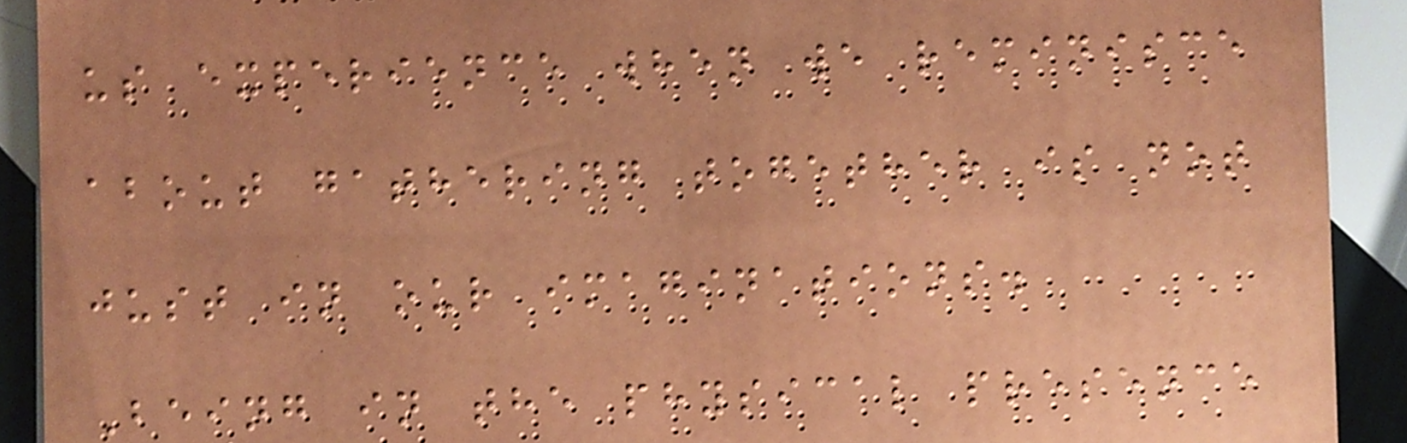us experience when we reminisce
about gathering together is not
just in our imaginations.
Being in the physical presence
